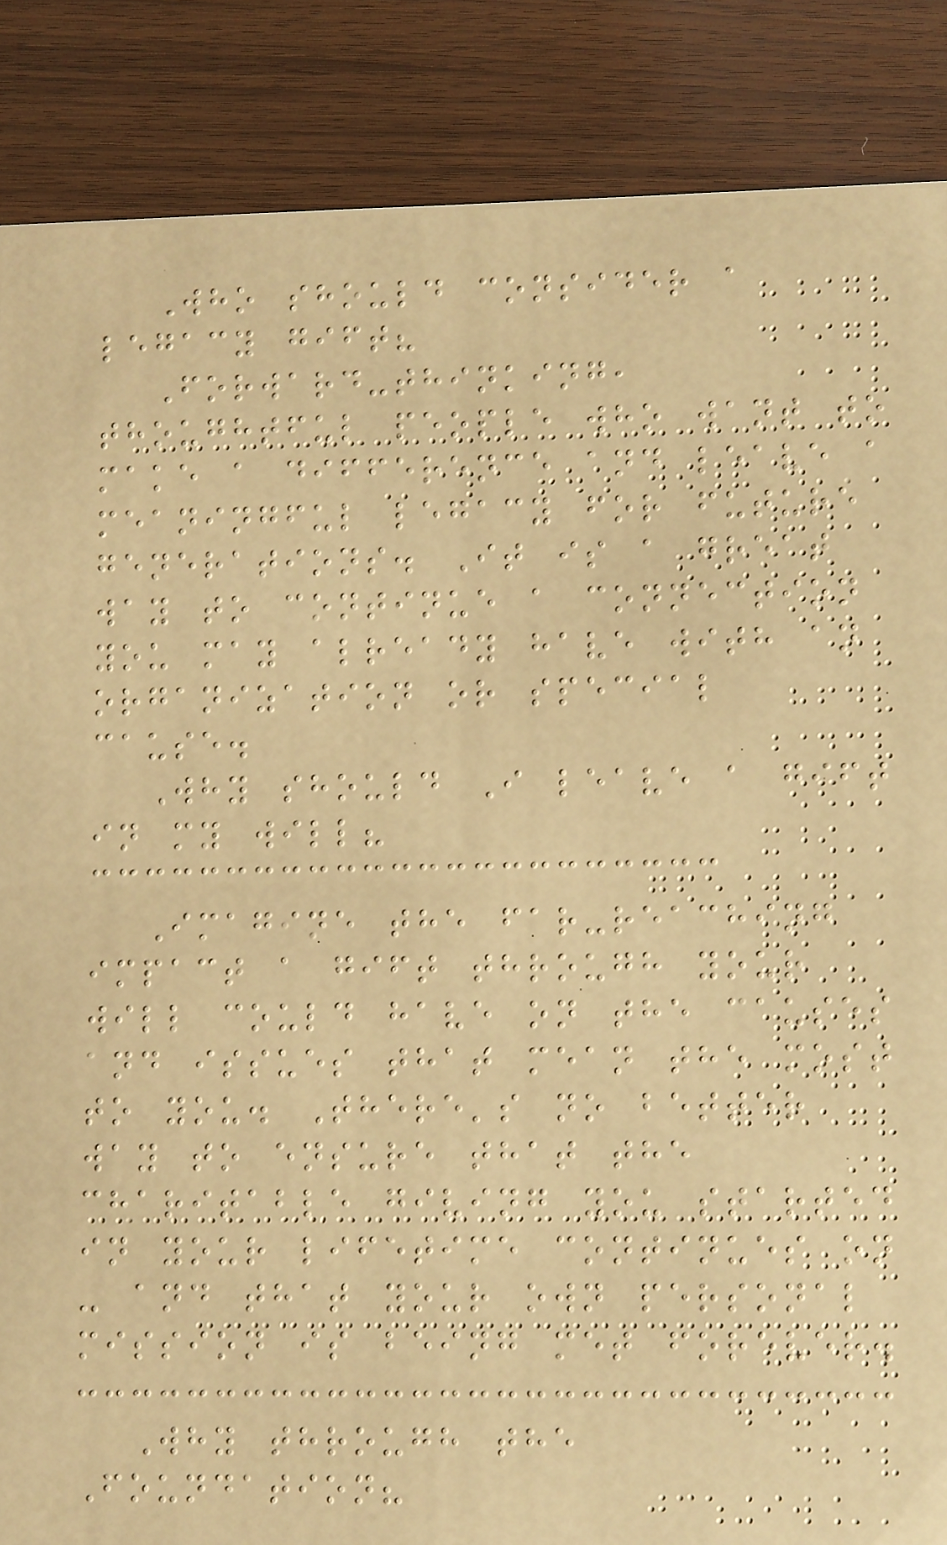Who should consider a
legacy gift?
Forward-thinking,
thoughtful people who want to
make a difference and leave a
meaningful legacy for future
generations. It is a great
way to continue a connection
you may already have with an
organization or special
cause.
Why should I leave a gift
in my will?
Imagine the far-reaching
impact a gift through your
will could have on the causes
and issues that mean the most
to you. There's no better
way to ensure that the
charitable giving you started
in your lifetime continues on
- and that your own personal
mission is being met forever.
Why through the
Foundation?
